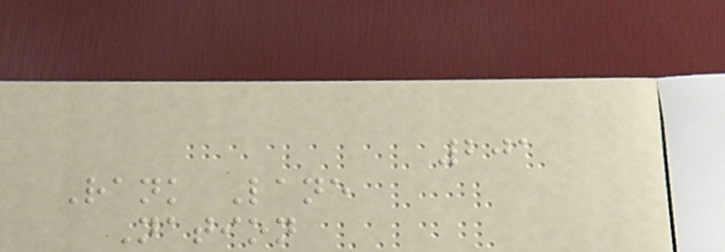201
Rank Lane
Nation
